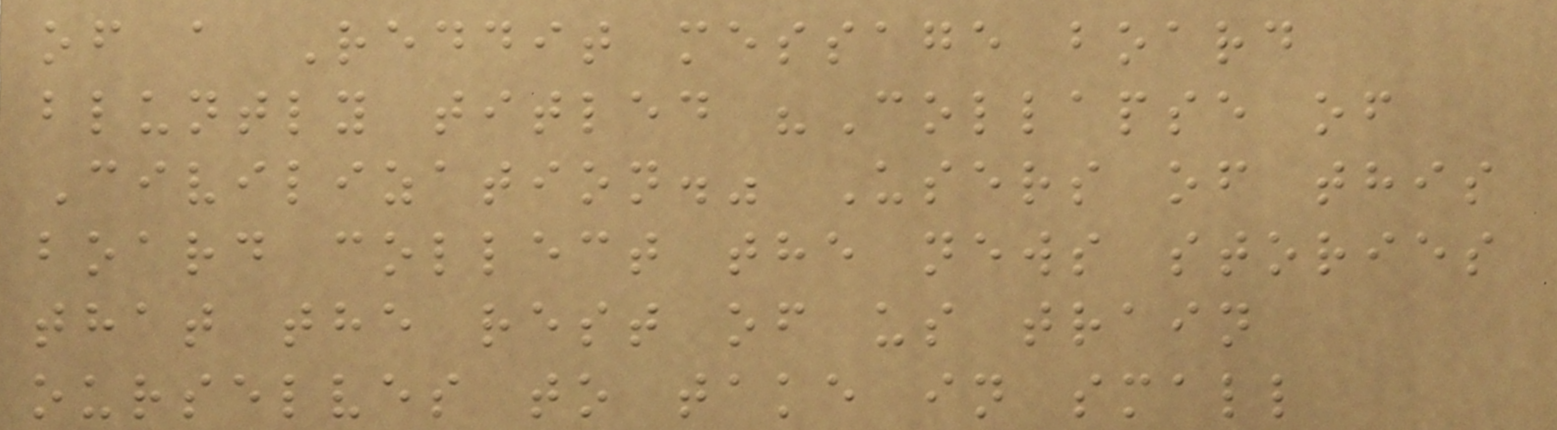of a Reddit message board
bluntly titled "Collapse of
Civilization." Users of this
board collect the news stories
that the rest of us train
ourselves to take in small
